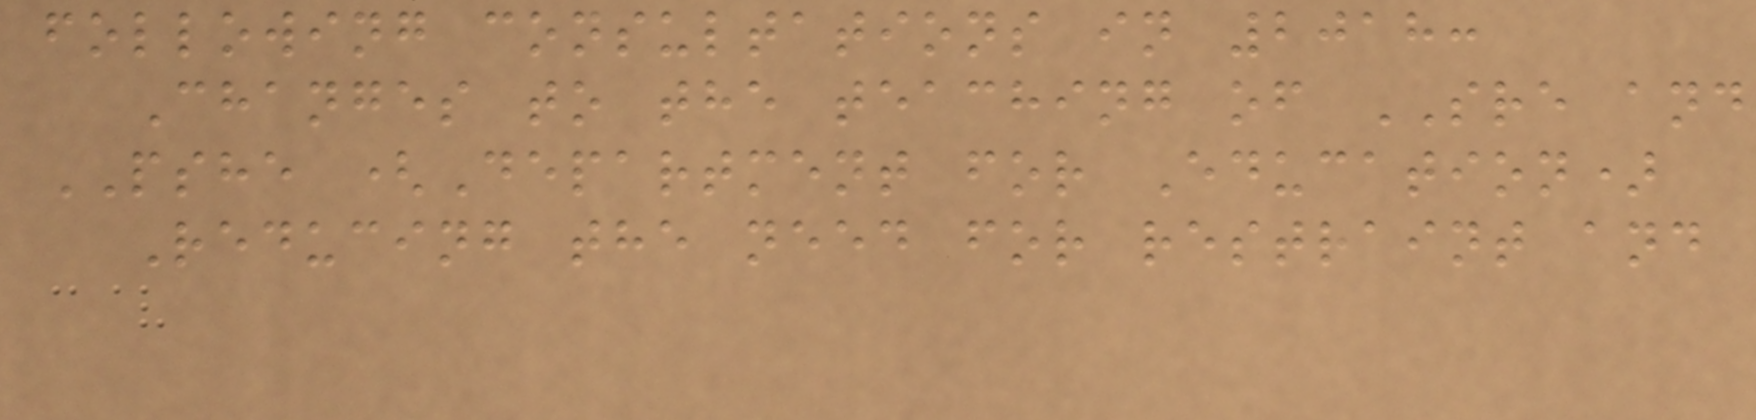following consultations in 2018:
Changes to the teaching of SRE and
PSHE (Department for Education)
Reducing the need for restraint and
